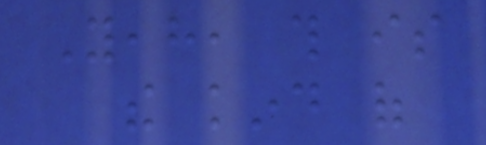Yeah, this is
the kind of
